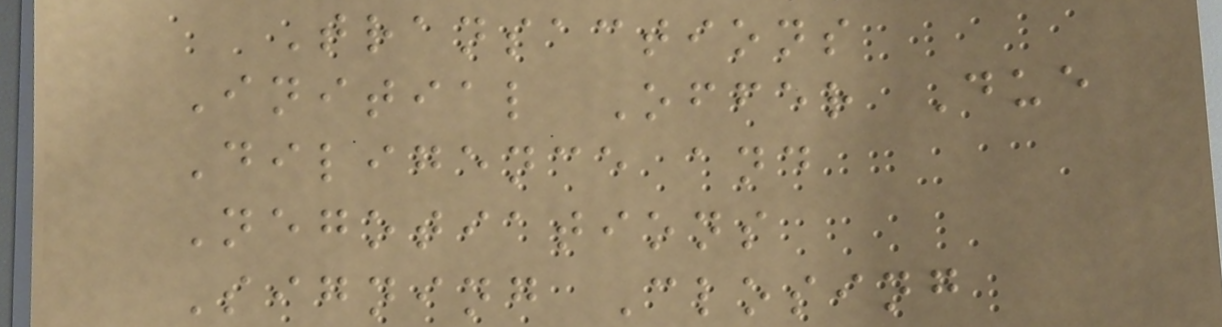Transactions
Initial Offer Due
Diligence and
Negotiations
Signing Closing
